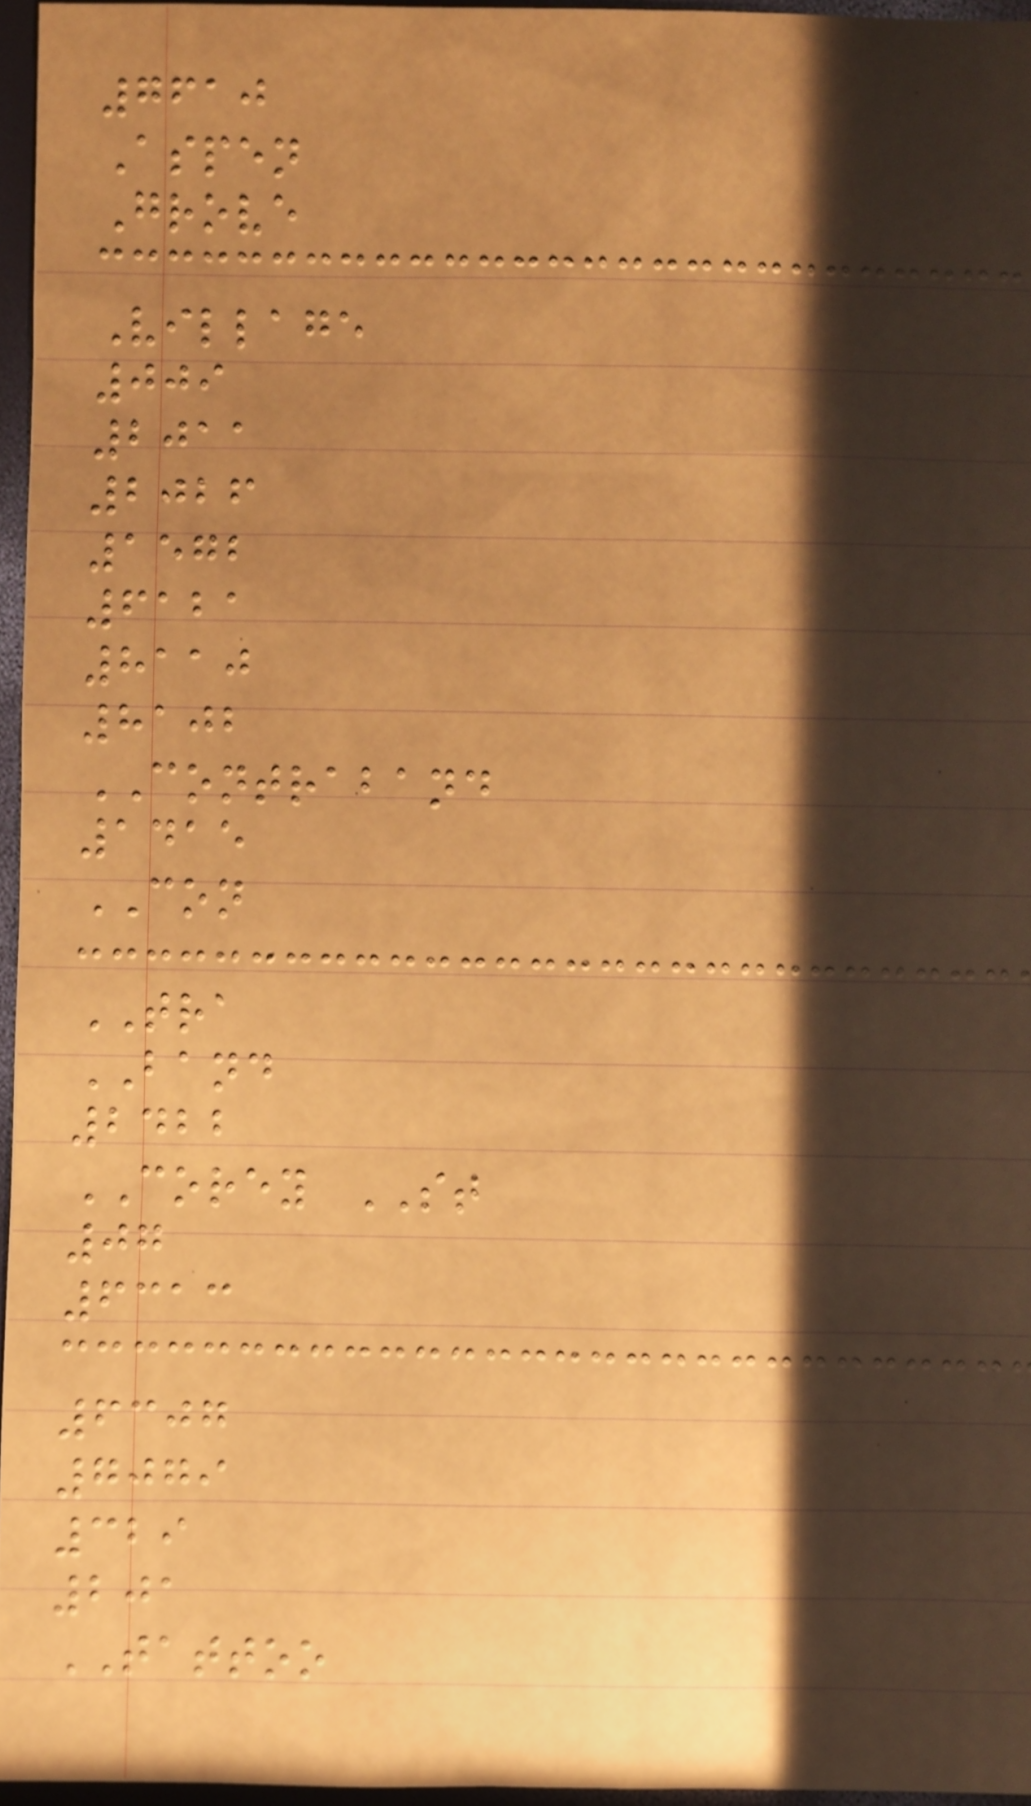7610
Aspen
Grove
Village
009
2011
2026
1572
6121
8110
8102
CONTRABAND
1415
CON
TRA
BAND
2422
COREY ST
07
6313
6307
7079
329
201
TATTOO
